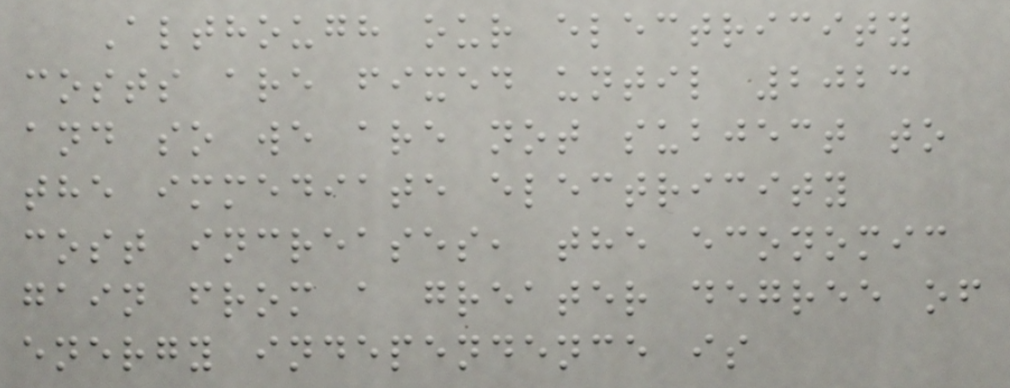Although our electricity
costs are fixed until 2023
and so we are not subject to
the immediate electricity
cost increases, the economic
gain from a greater degree of
energy independence is
